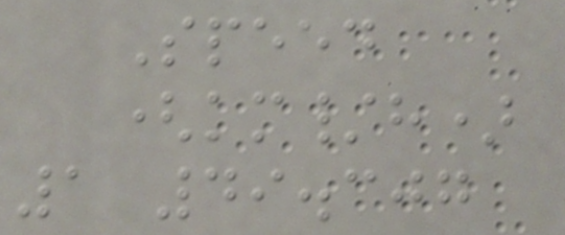Speed
(km/h)
1 49.307
